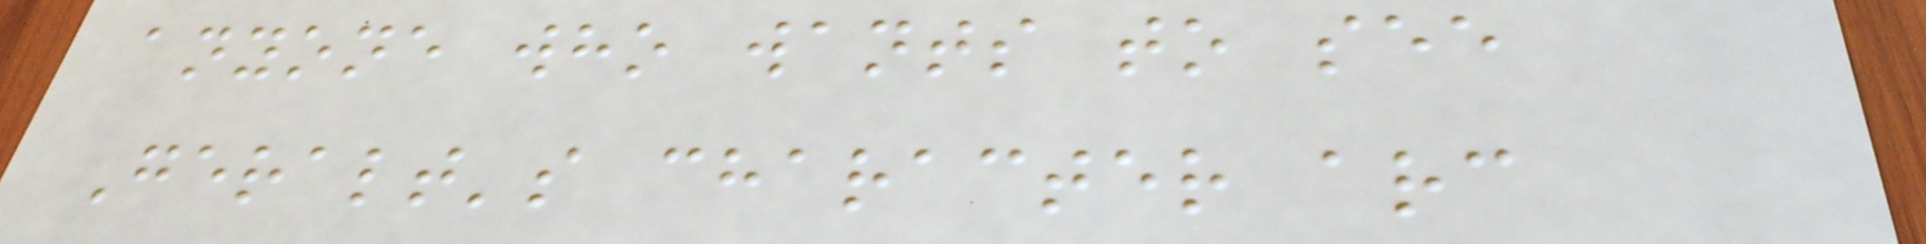anyone who wants to see
Geralt's character arc
